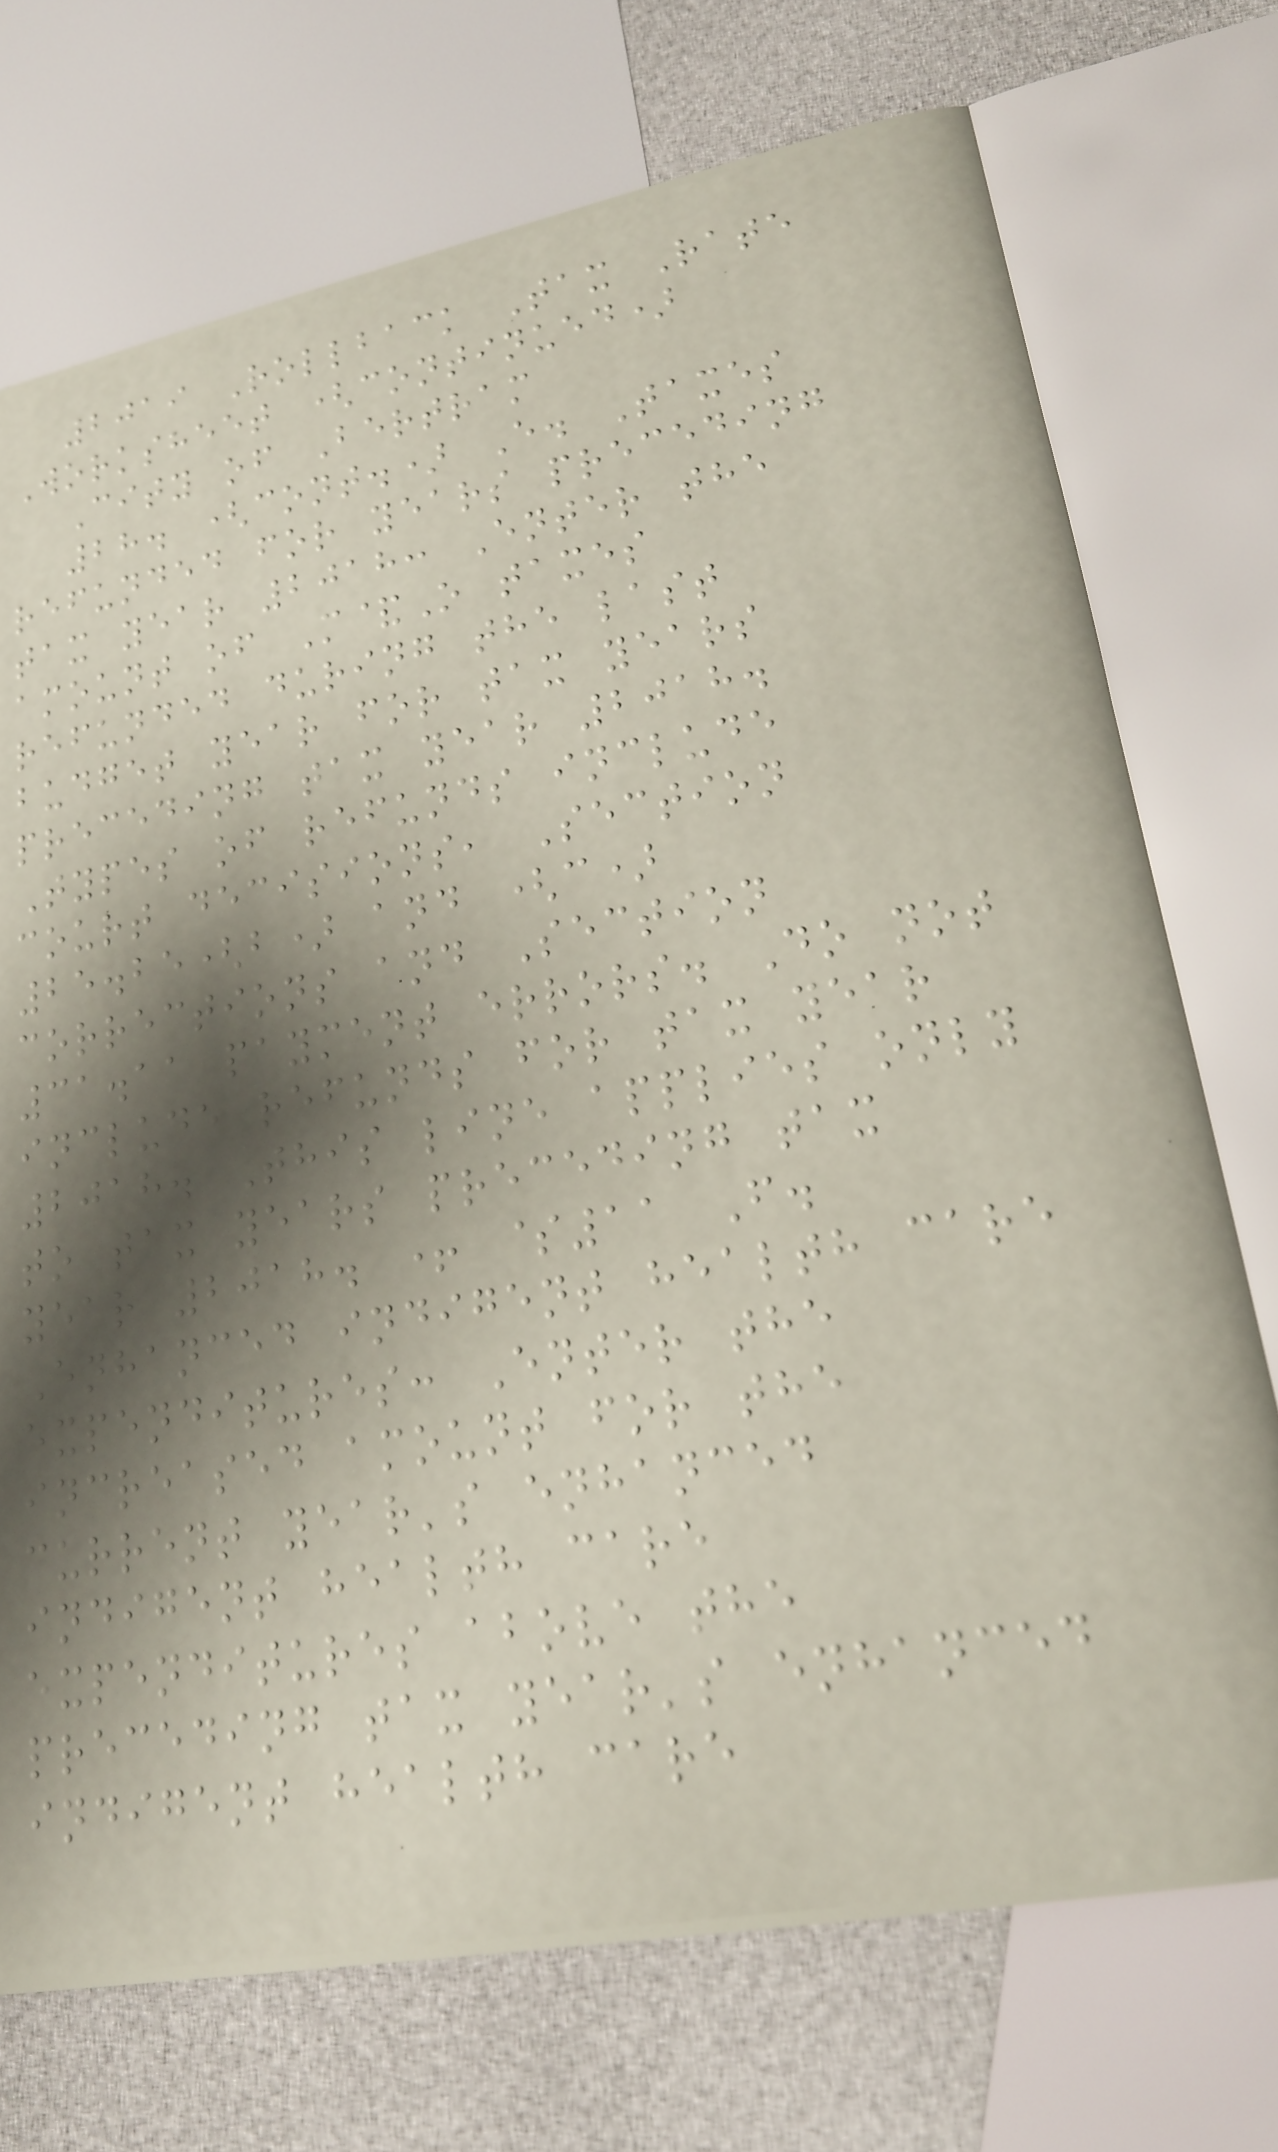2019 Rollback Tax Rate
Worksheet (continued)
City of Bertram
28. (cont.) E. Taxes
refunded for years preceding
tax year 2018: Enter the
amount of M&O taxes
refunded during the last
budget year for tax years
preceding tax year 2018.
Types of refunds include
court decisions, Section
25.25(b) and (c)
corrections and Section
31.11 payment errors. Do not
include refunds for tax year
2018. This line applies only
to tax years preceding tax
year 2018. + $11 F.
Enhanced indigent health care
expenditures: Enter the
increased amount for the
current year's enhanced
indigent health care
expenditures above the
preceding tax year's enhanced
indigent health care
